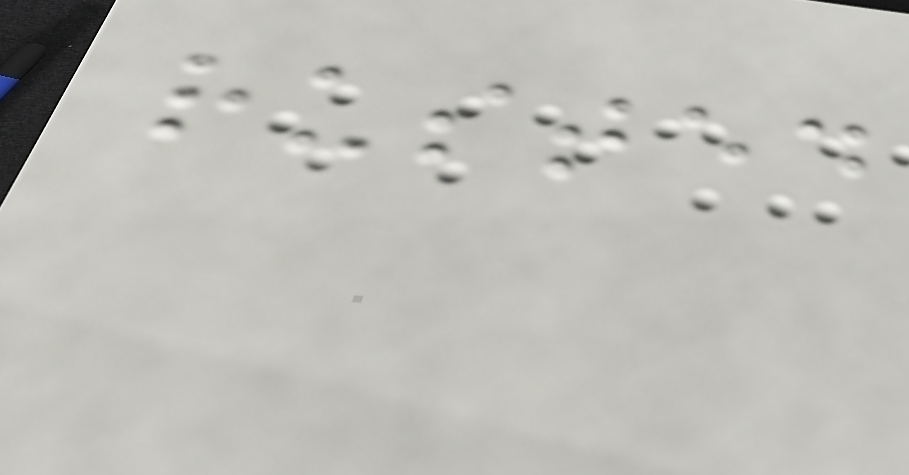rusted
